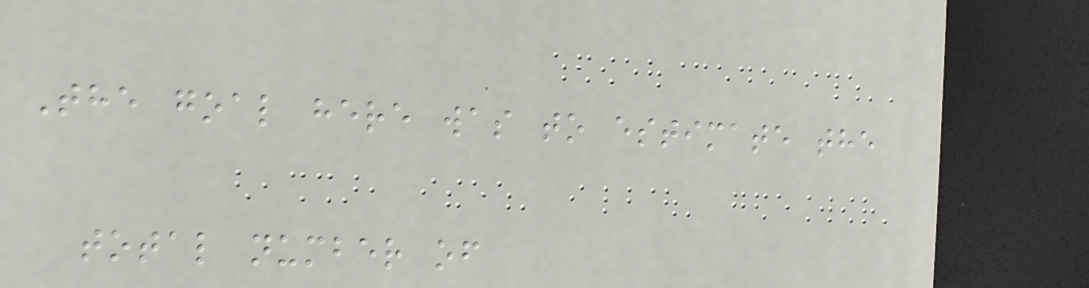The goal here was to estimate the
total number of
